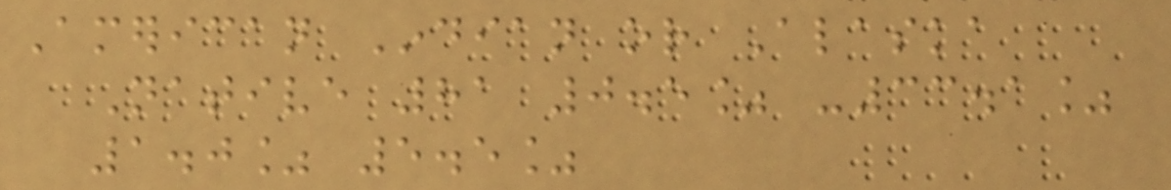American Indian or Alaska
Native 81 0.5% -33.1%
1.0% 5.5%
